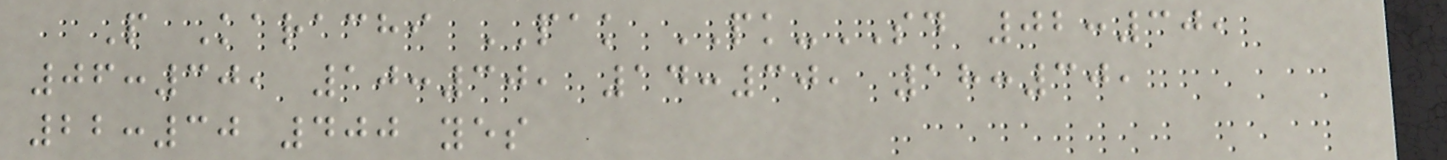P Karachi PAK PK-SD 02:30,
06:30, 10:30, 14:30, 18:30,
22:30 400 yes
